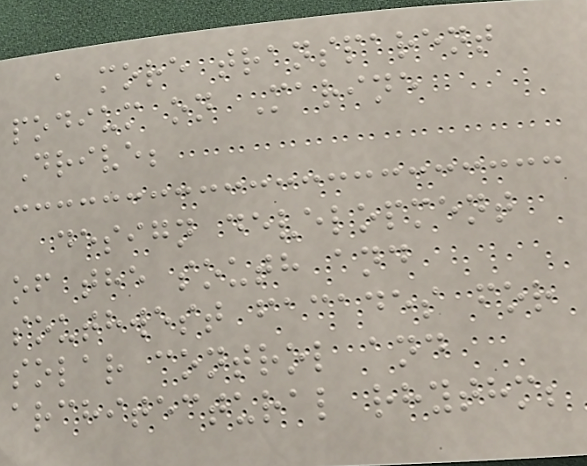a more transparent
podium on Marine
Drive;
design development
of the south and
southwest facades for
solar control and
architectural rhythm;
